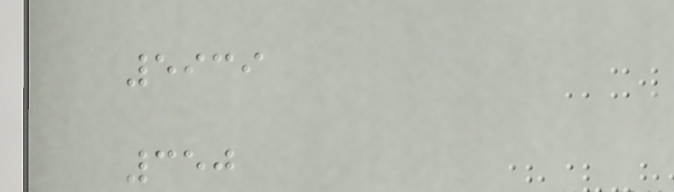5939
350
